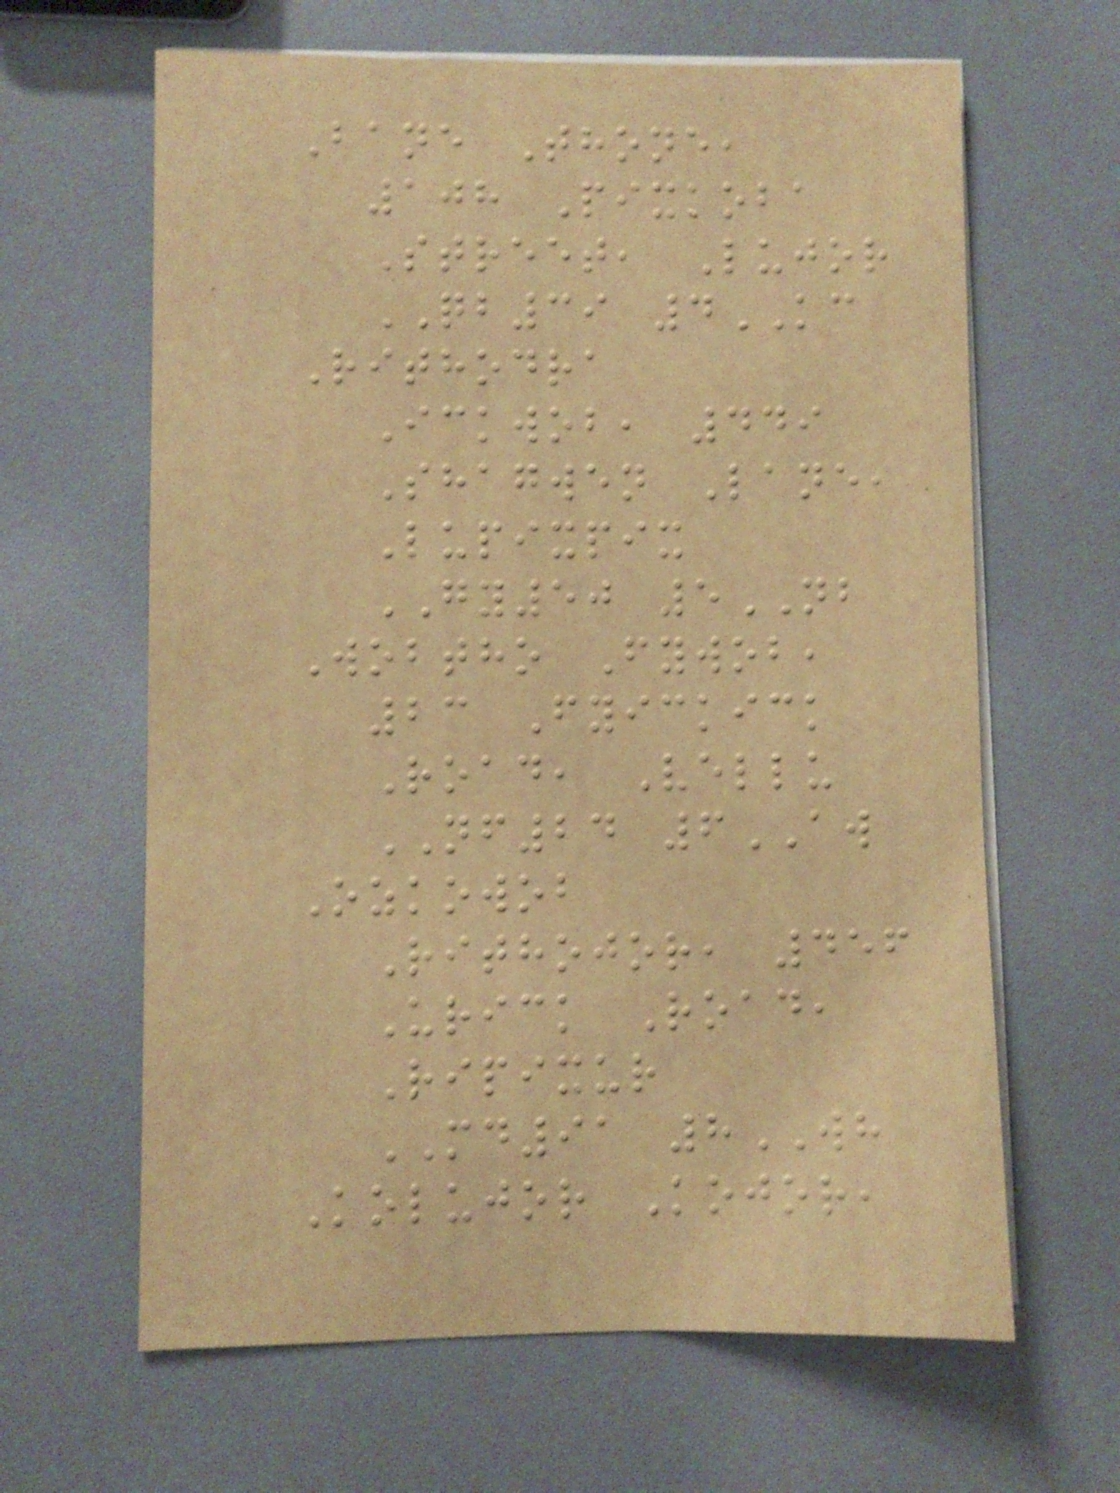Bane Thone,
108 Pixkoba
Street, Lujor
QB39 4KC
Rithodra
Ickwob, 449
Shagwen Lane,
Lupixpix
GY50 5NB
Wobtho Fywob,
23 Fyickick
Road, Vellu
NF24 6AW
Ozkowob
Rithojor, 456
Urick Road,
Ripixur
MD91 8WH
Kolujor Kojor,
